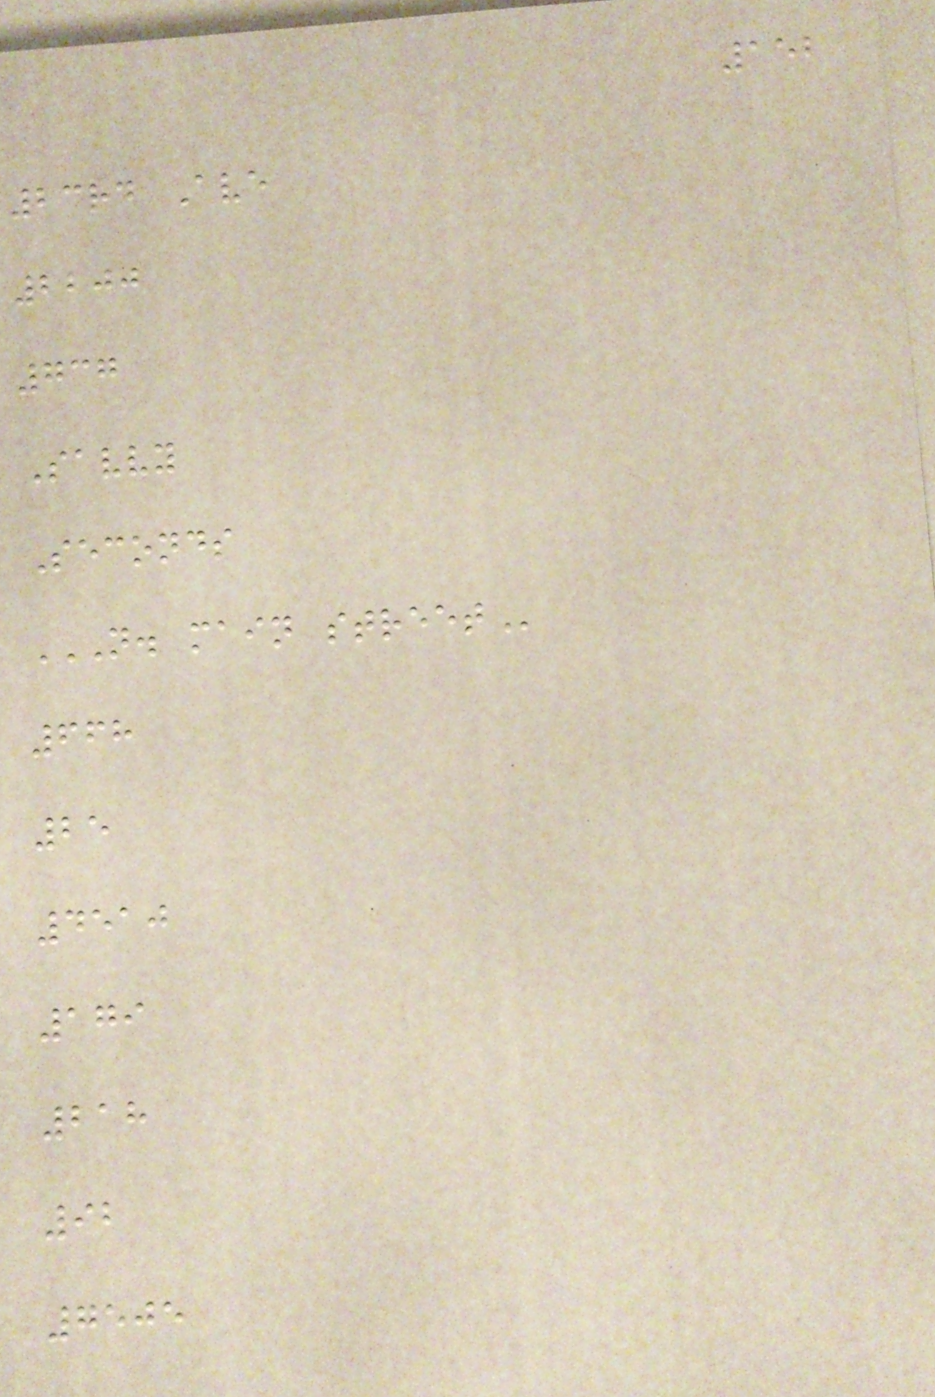152
23rd Ave
2200
737
Savvy
Seconds
N. MAIN STREET
668
25
4510
179
218
92
7505
